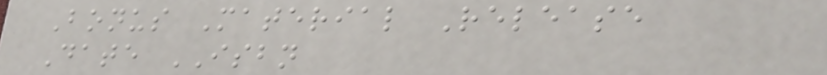Bonus Material Release
Date ISBN
